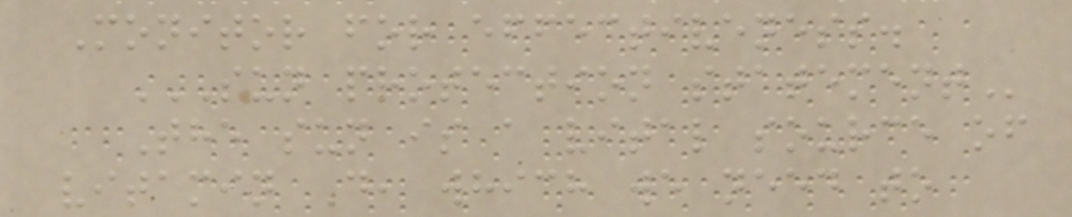Monitor for effectiveness.
SUN PROTECTION STATEMENT
The sun is a vital source of
vitamin D, which we need to
